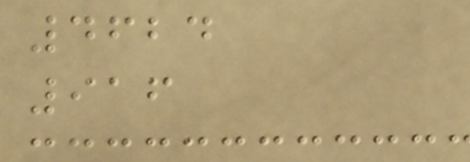4624
916
